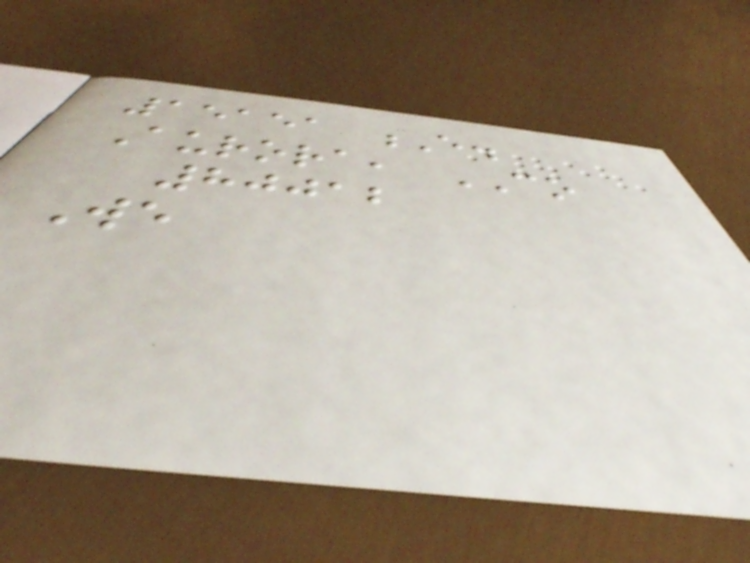15151 E.
Aurora, CO
80012
We
